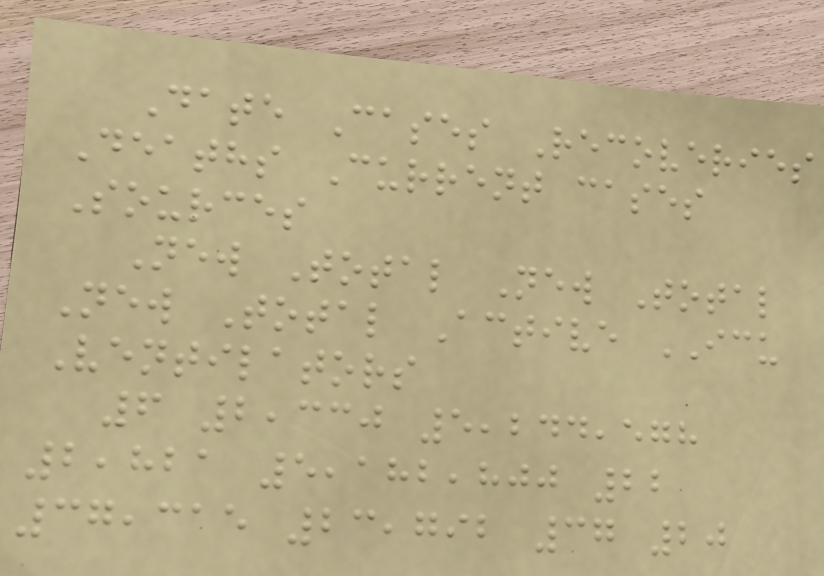Date Cases Recoveries
Deaths Current cases
Sources
New Total New Total
New Total Active ICU
Ventilators
6 2,330 5,244,578
2,821 5,182,800 22
37,315 23,792 37 20
